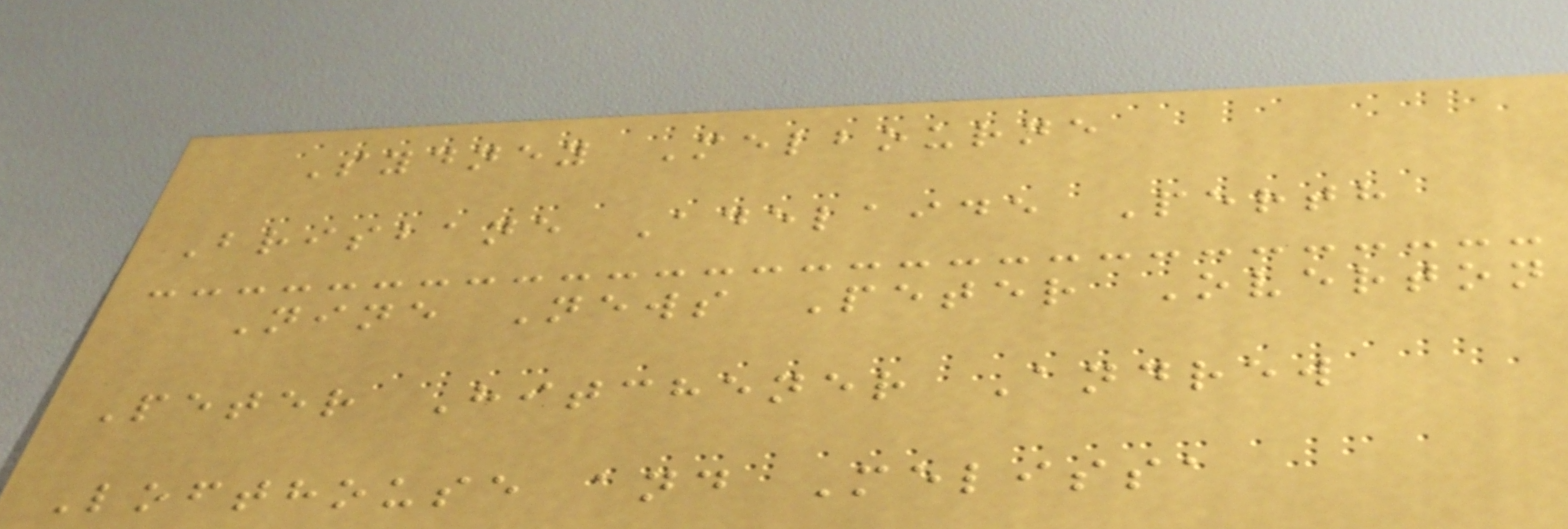Sydney Melbourne
Brisbane Adelaide Perth
Nine News Peter Overton
Peter Hitchener Andrew
Lofthouse and Melissa
